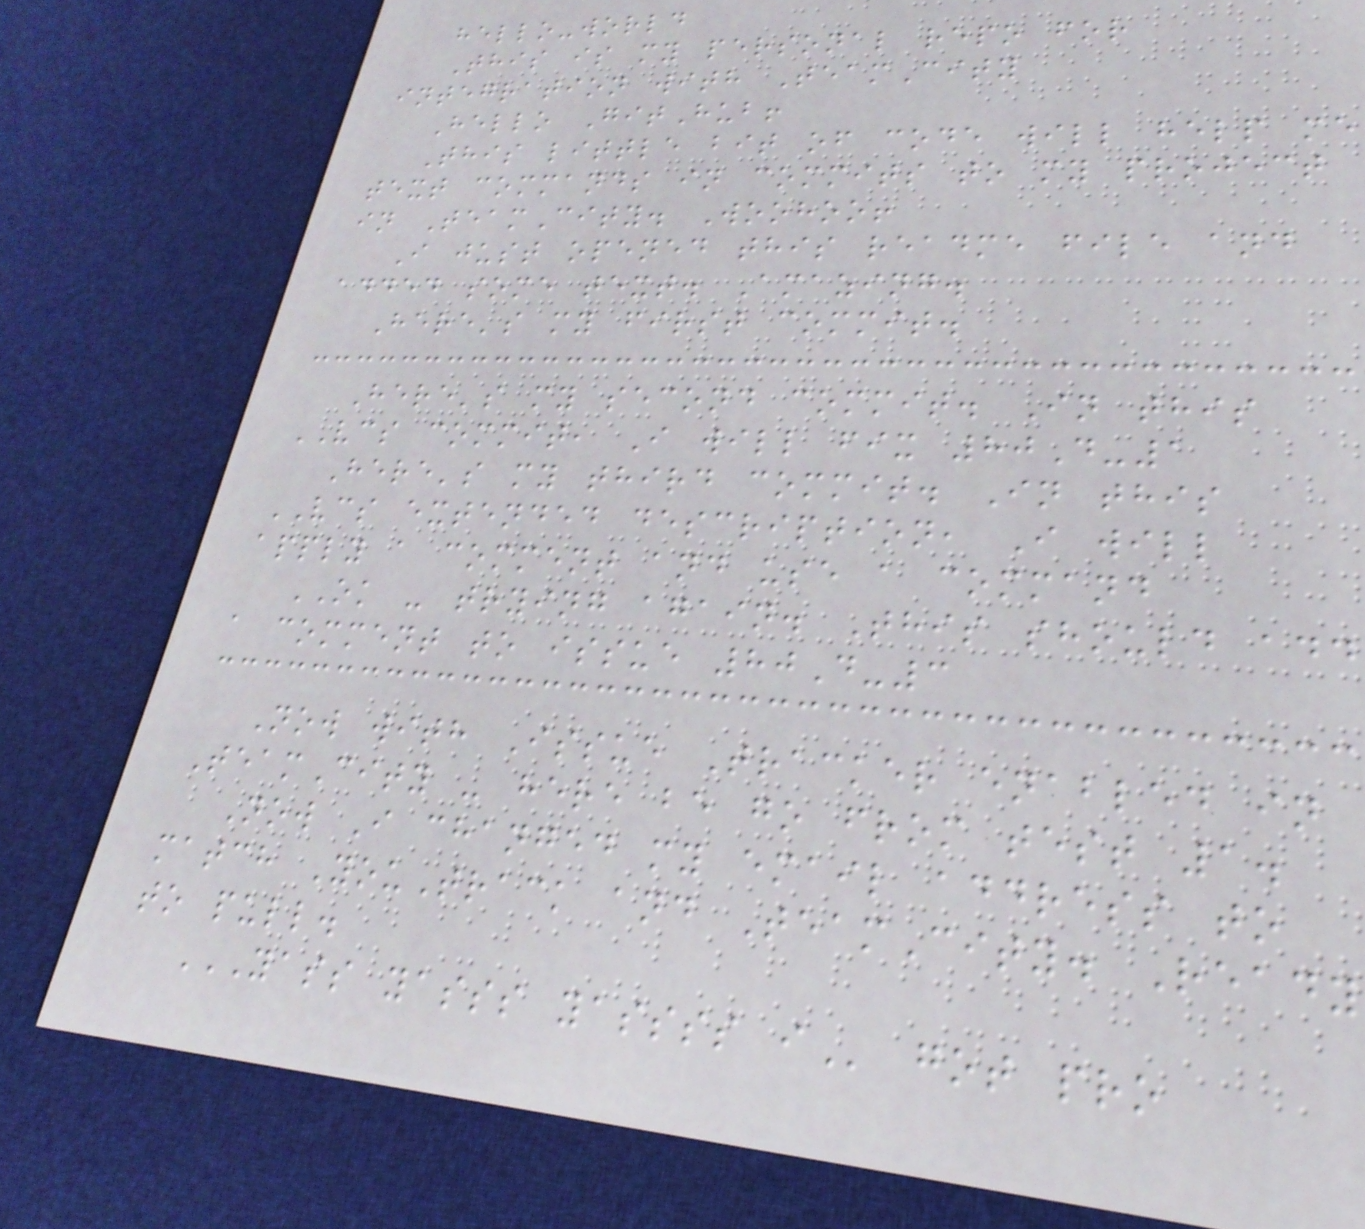hello-world
This is my personal repo for
integration with TeamCity
Hello GitHub!
This little bit of code will help me
text commands in commits to my project
in TeamCity. Woohoo!
I just opened this readme file and
added some text. Amazing.
Here's my first commit.
Here's my second commit. In this
VCS commit, I will fix 80D-1
Here's my third commit. In this
VCS extended description, I will
apply a comment and use a command
OK - trying again. This should add
a comment to issue 80D-3
Now with Issue Tracker enabled in
TeamCity - here be go from test 1.
Now I changed my email address to
match YouTrack and TeamCity. Ready
to pull.
YASS YASSS YASSSS I got pro
